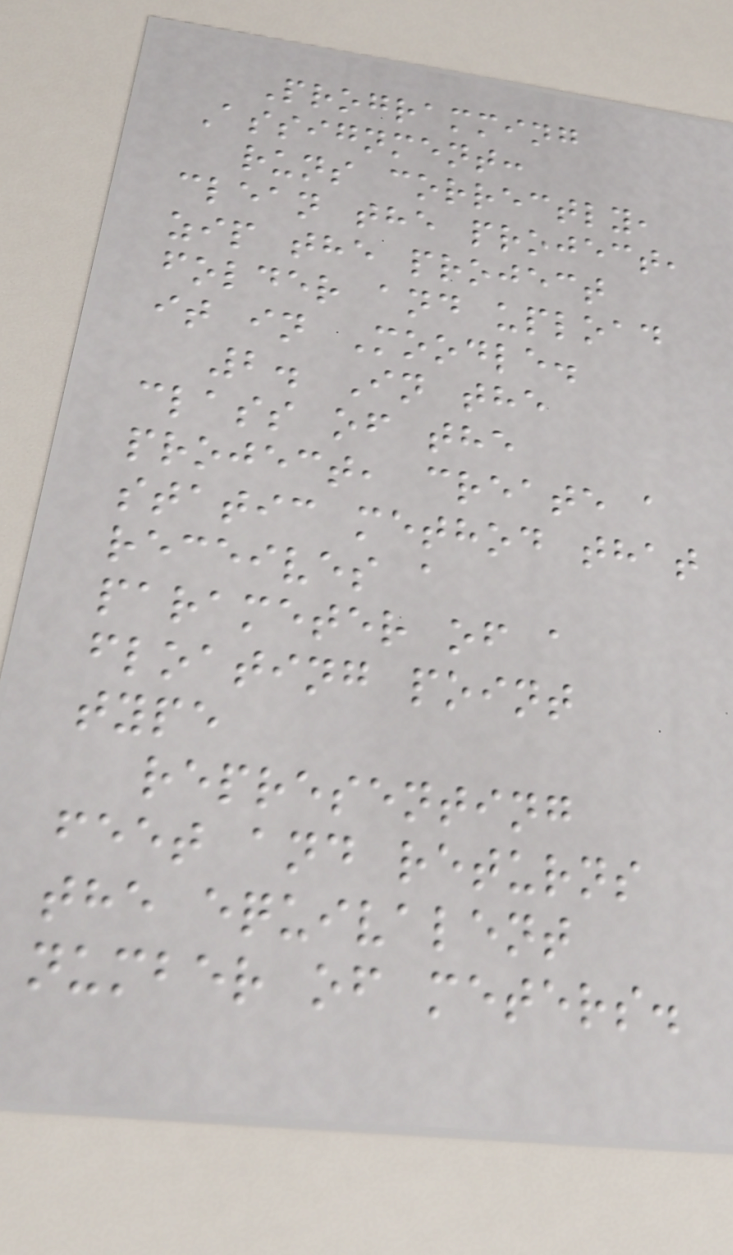Programming
Assignment:
runs correctly,
clean the project,
zip the project
folder and upload
it in Moodle.
2. In the
class of the
project, create a
static method that
receives a
parameter of a
floating point
type
representing
feet and returns
the equivalent
number of meters.
